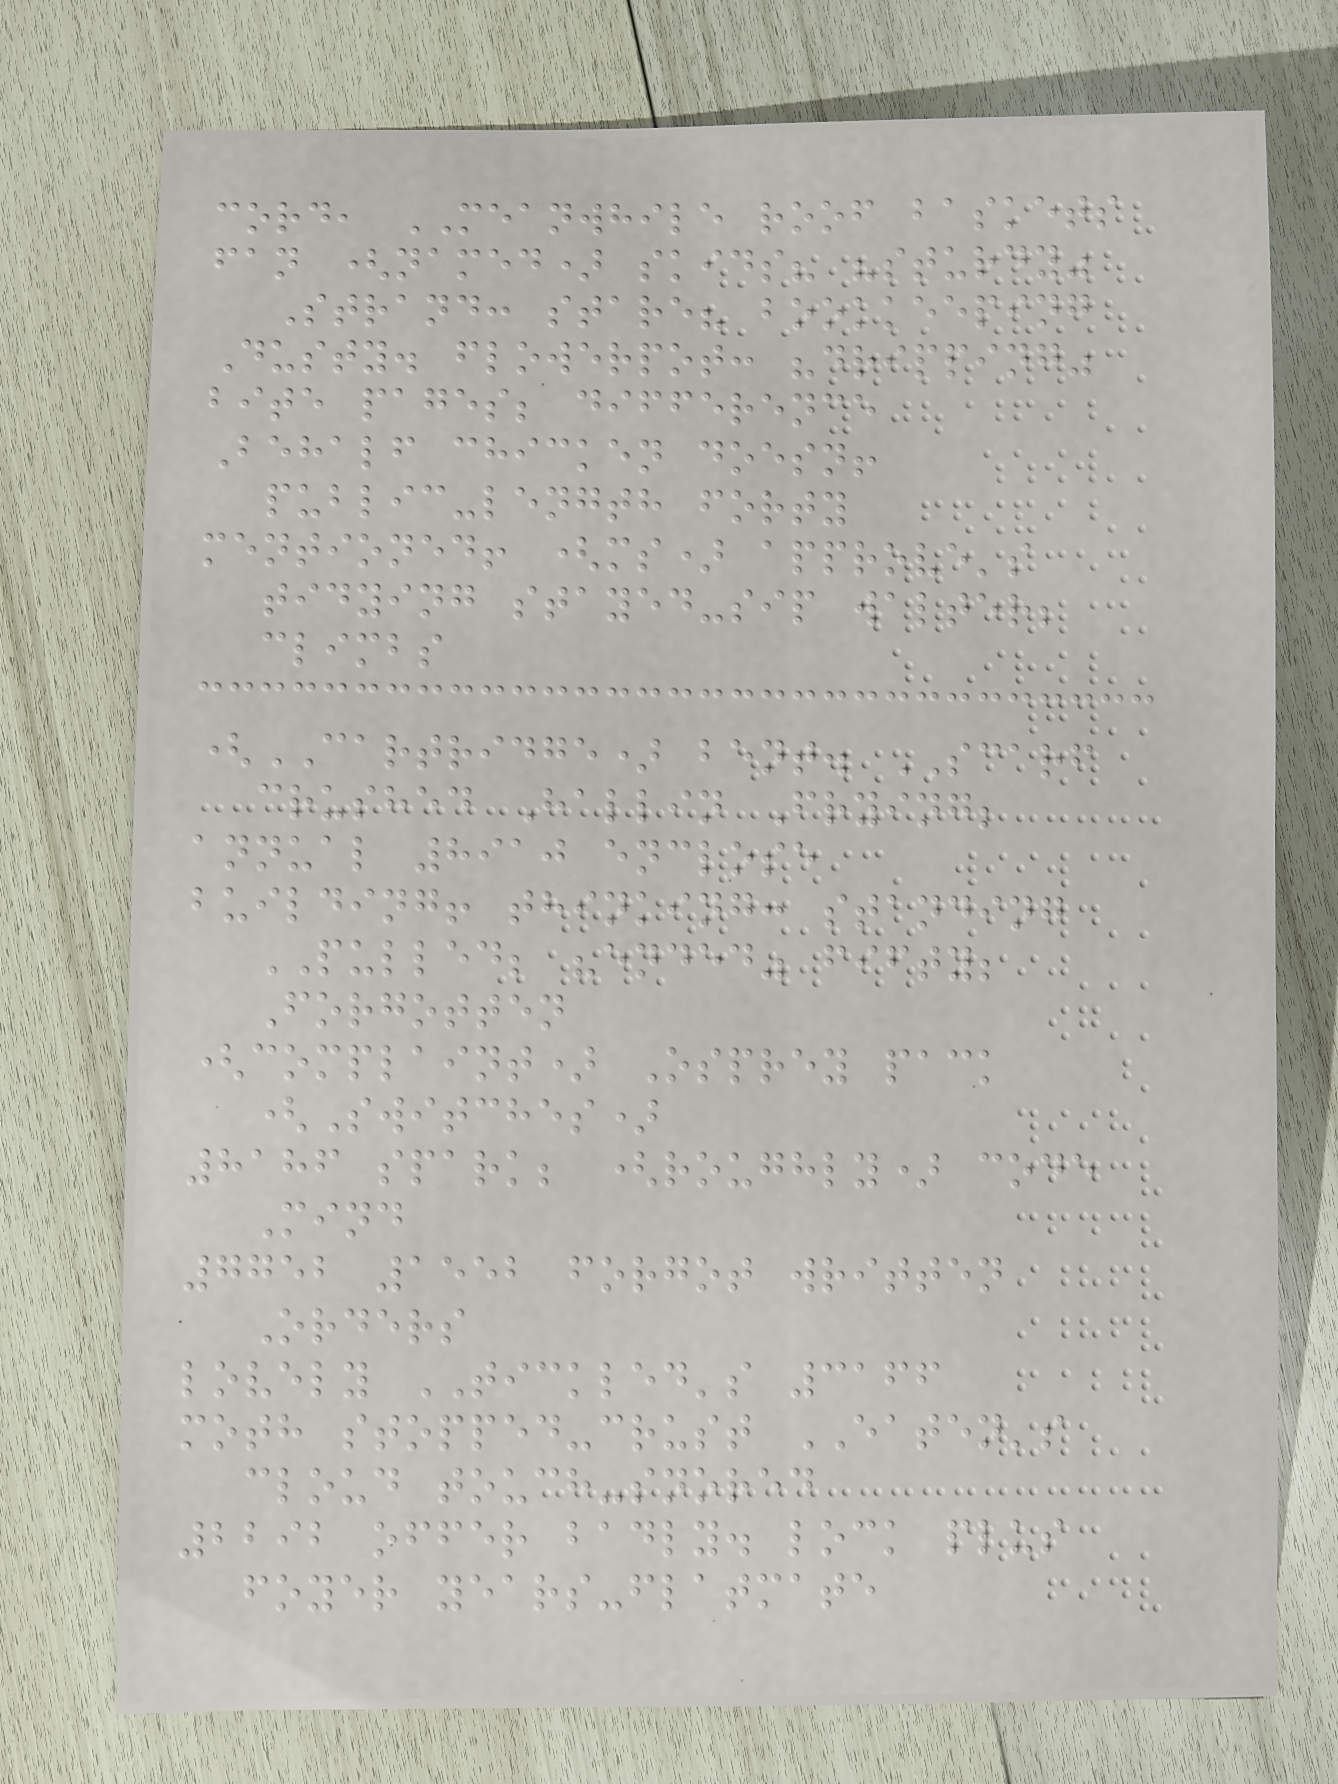cord, MEANWHILE roof baskets
fan (named) skids? "sturdy"
Strand: stare? bookkeeping
Dusty. flowerpot: "dripping"
bite pages; difference
Behalf chicken doesn!
public-length forty
mentioned! (ms) approve's
tidying stayed-sip walter;
climbs
(CARTRIDGE) bent. SCARF
crushed Hallin Frying;
annual 8910 enclose
building! thinking: standing
PULLED; "ended" fifty;
Forgotten
(complaint) Osprey pack
(Switches)
8186 spark; (roughly) code
Mind
7752 1552 forgot written
Orders
lovely TICKLED's 3166
moth stopped-crust EATEN's
cloud touch-snored
2292 offer badly. lock plus
foyer years-flatmate
